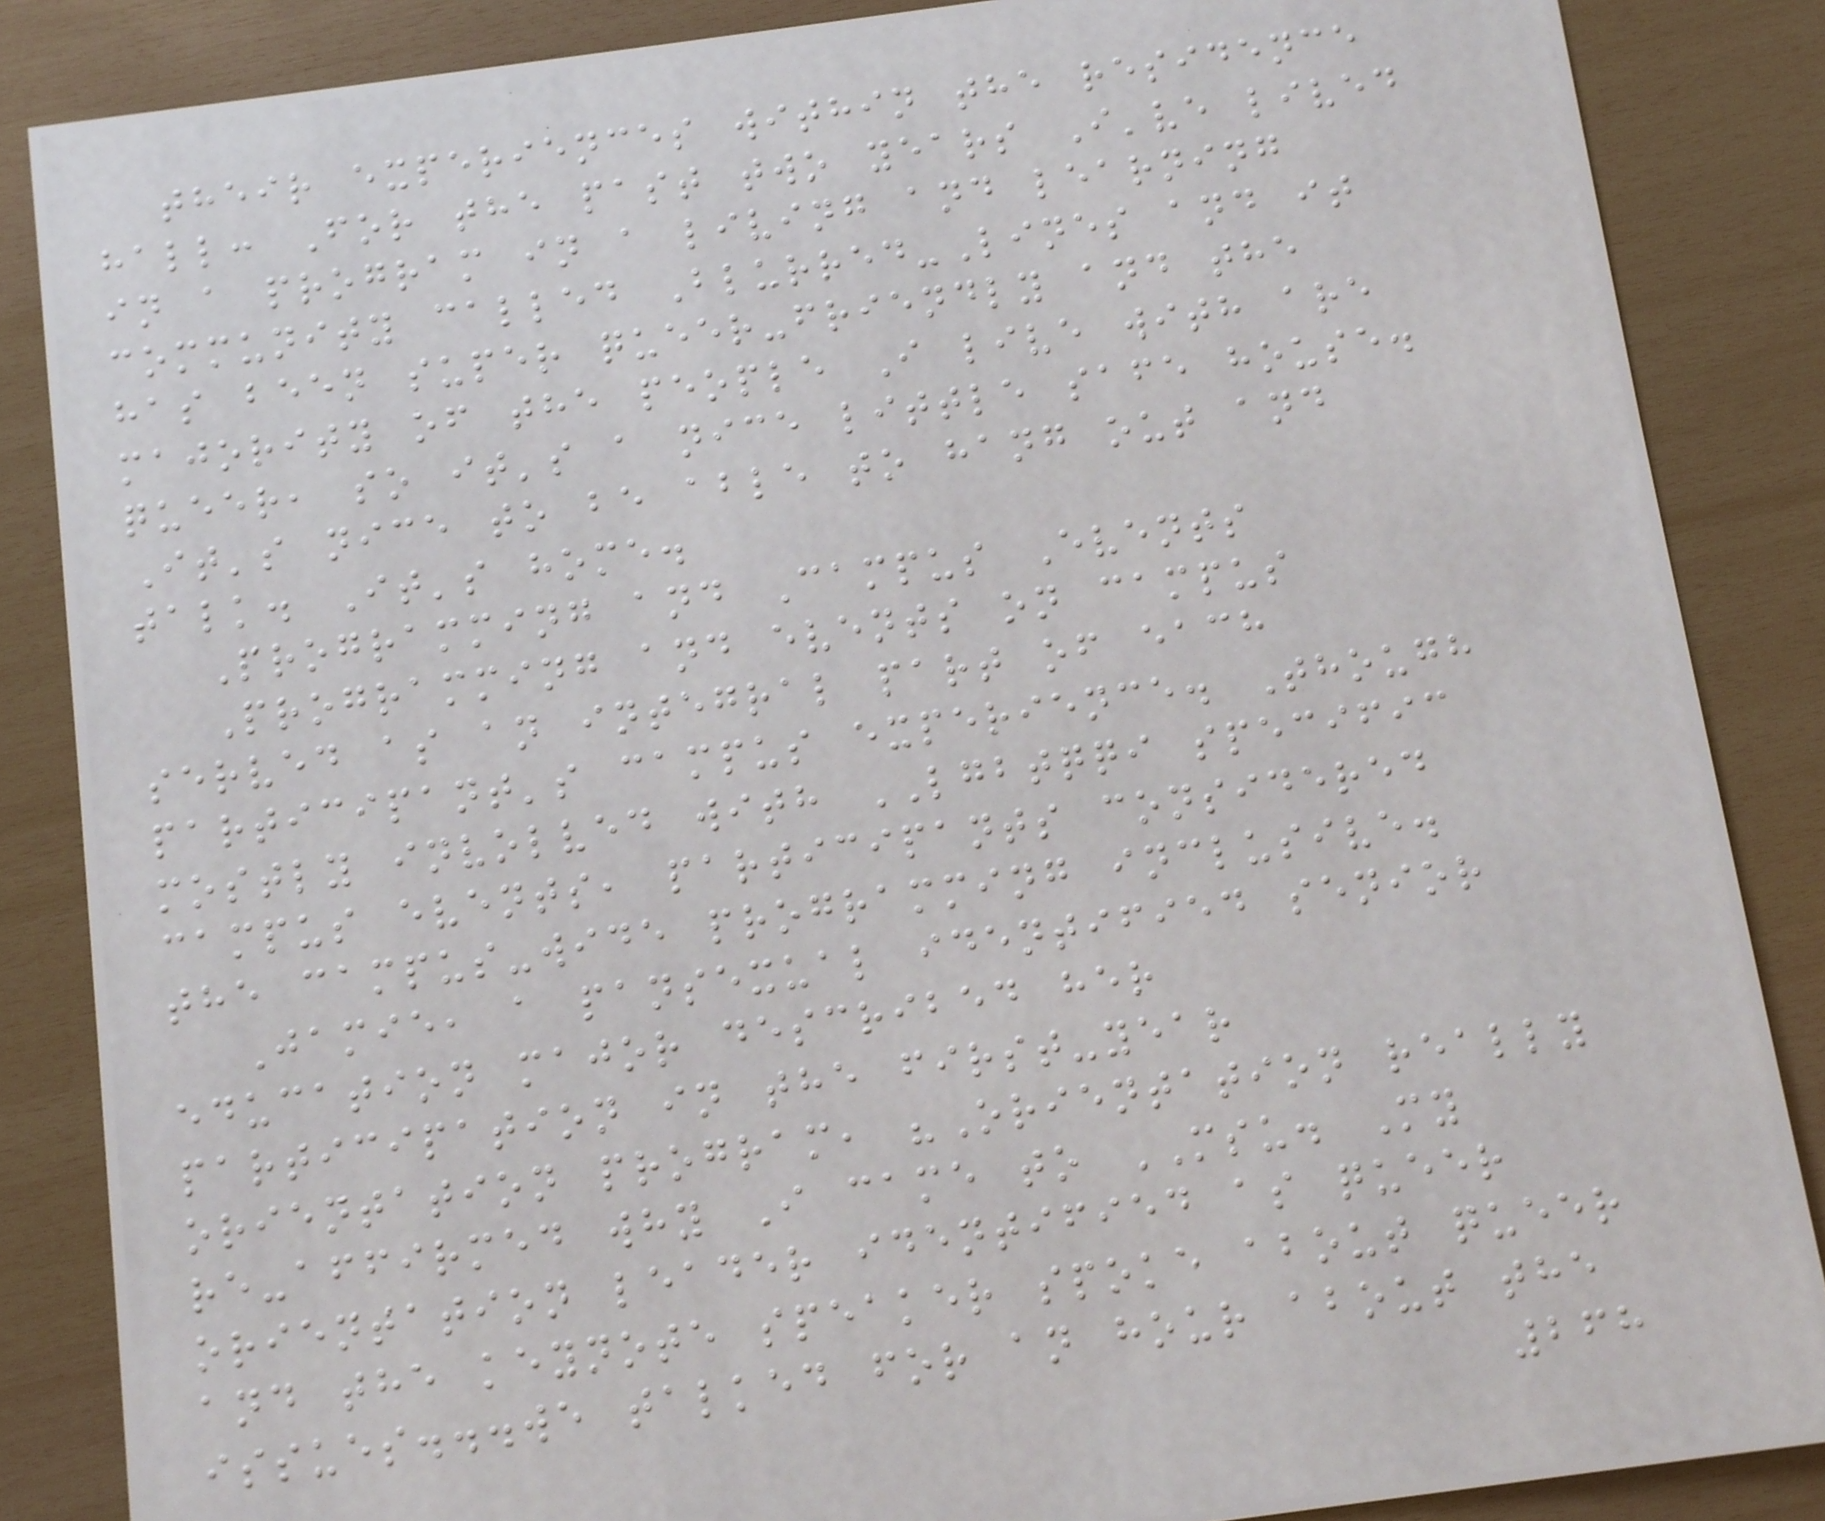their experiences within the residence
hall: For the past two years I've lived
in a program in a living and learning
community called Blurred-Lines and it
has been super queer-friendly and the
majority of the people I live with are
queer, so it's a nice little safe house.
It's nice to be able to hang out and
talk. It's home.
Programming and Campus Events
Programming and events on campus
served as an integral part of each
participant's campus experience. Though
mostly involved with LGBTQQI specific
campus events, participants considered
the campus-wide programming inclusive.
Jamie, a pansexual identified senior
education major described her
participation in the first-year
orientation program, "Orientation really
re-affirmed why I came to MSU. My
orientation leader identified as queer
and the keynote speaker spoke about queer
issues...we talked for an hour about the
268
